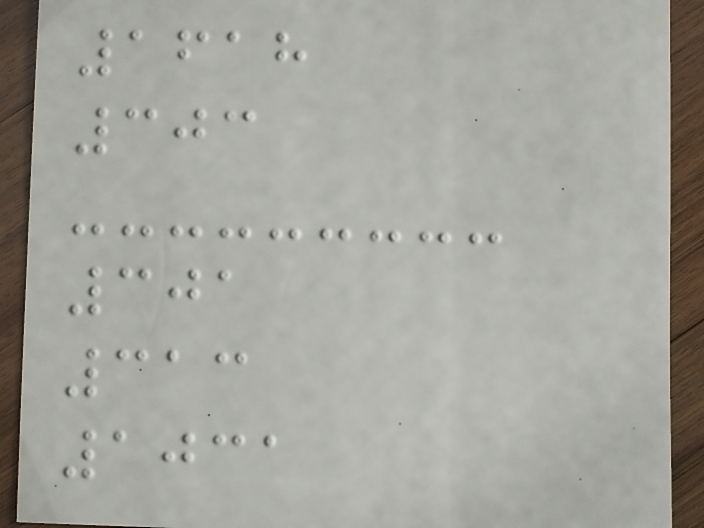1618
303
301
313
1031
